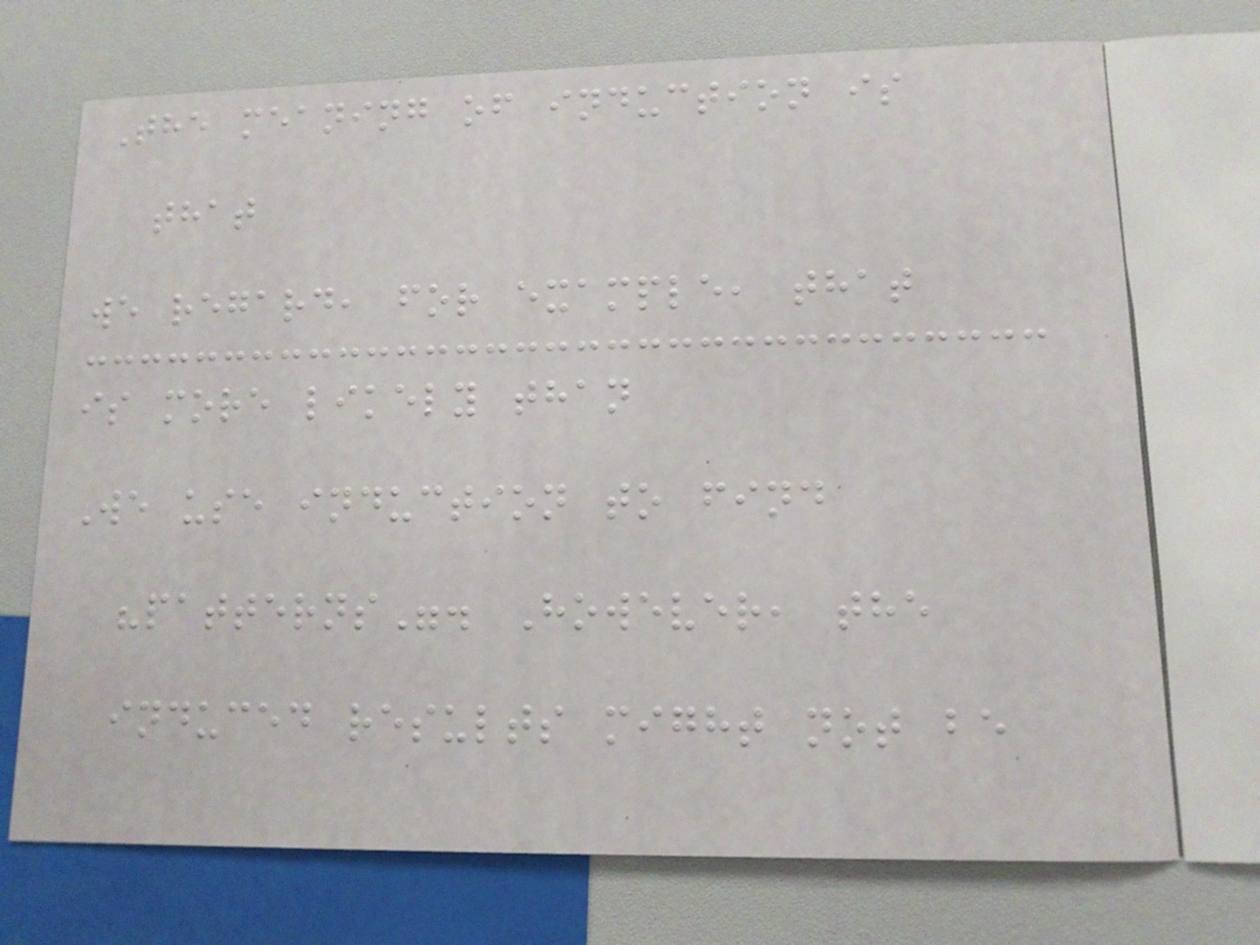The meaning of induction is
that
we regard, for example, that
is more likely than
We use induction to find
"patterns". However, the
induced results might not be
